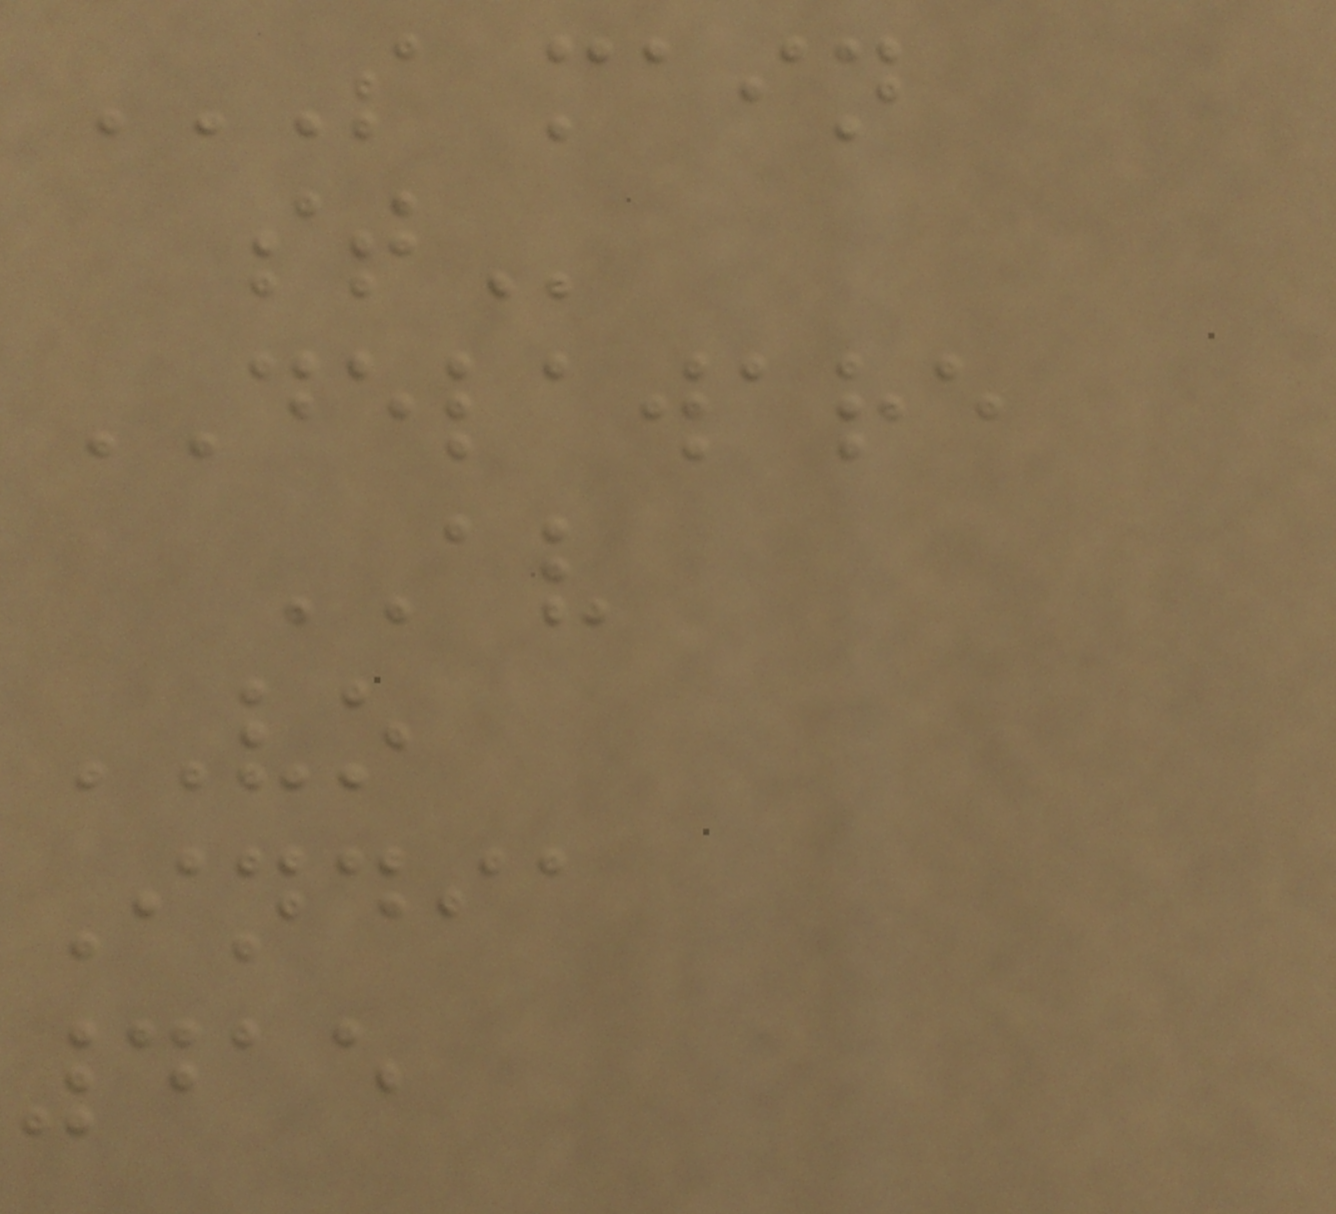S MAIN
ST
DELAWARE
AV
VO
India
415
